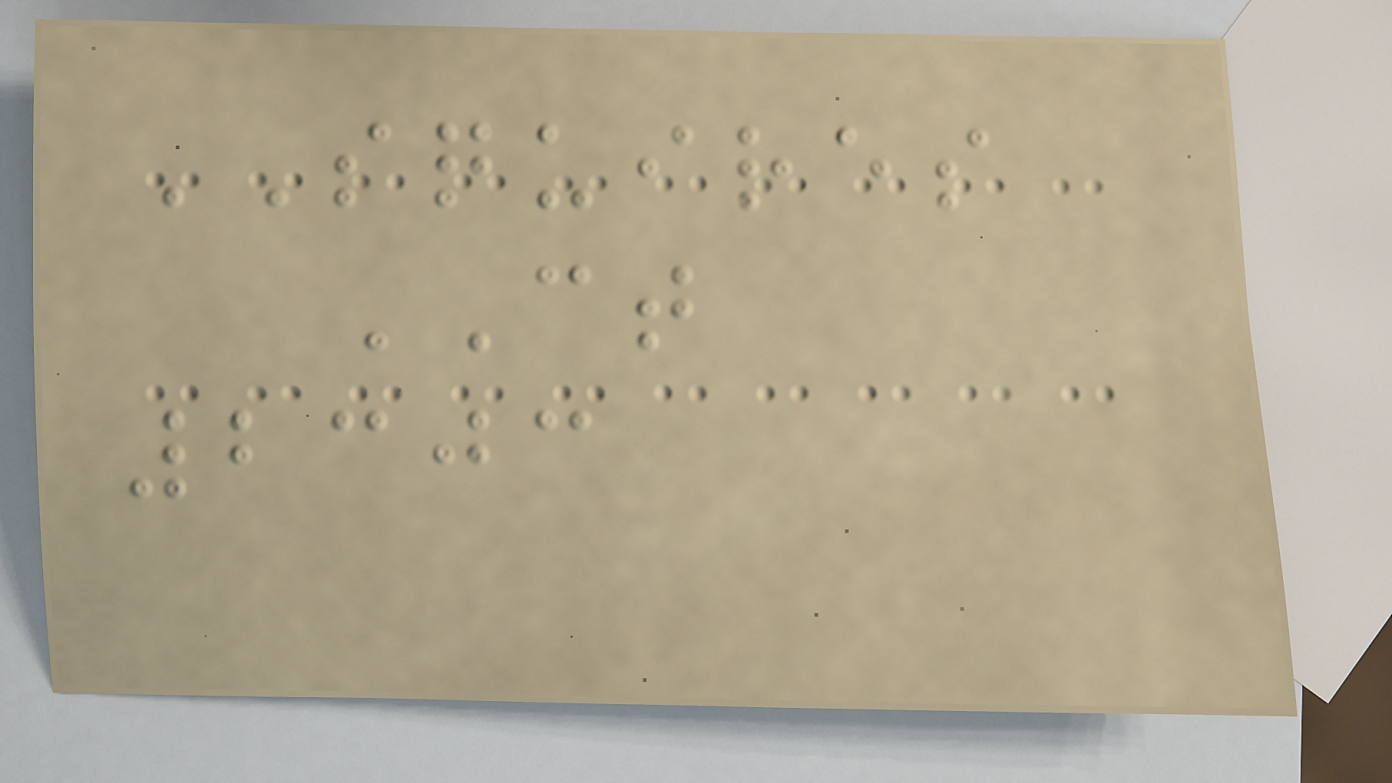SQUIRES
CT
2303
